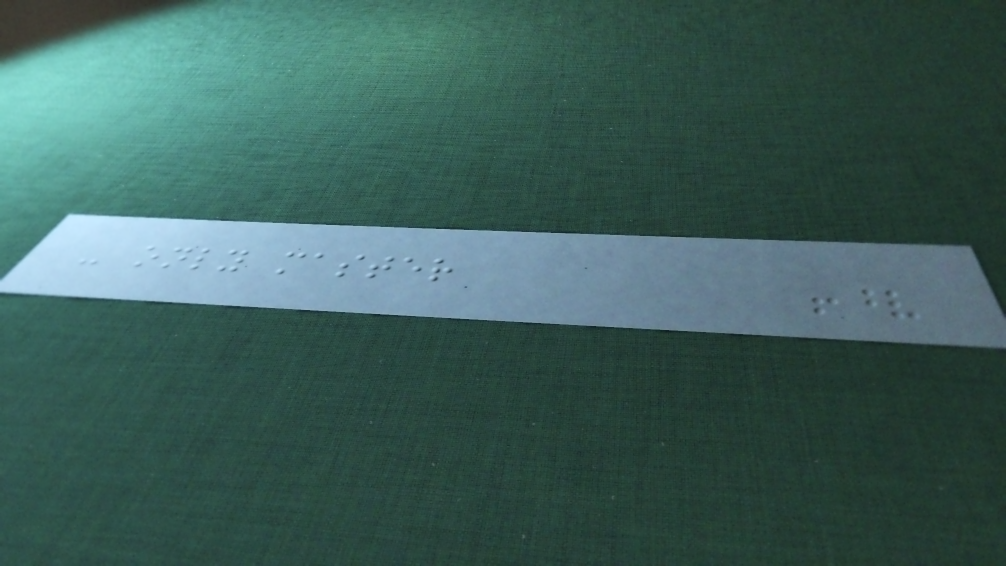- only master
